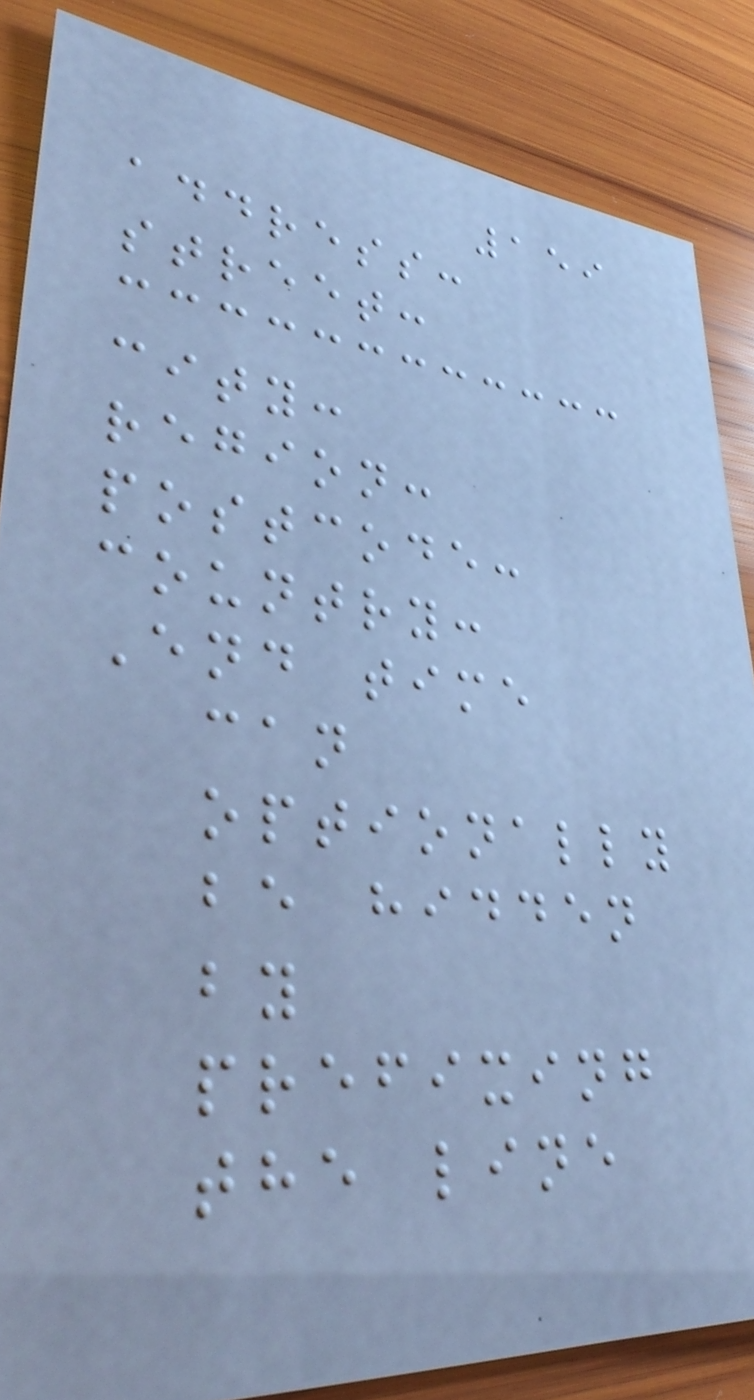159
address:
street:
city:
region:
postcode:
country:
End time
can
optionally
be hidden
by
prefixing
the line
